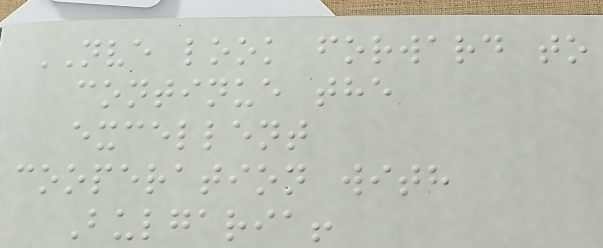NVE look forward to
continue the
excellent
cooperation with
Bulgaria!
